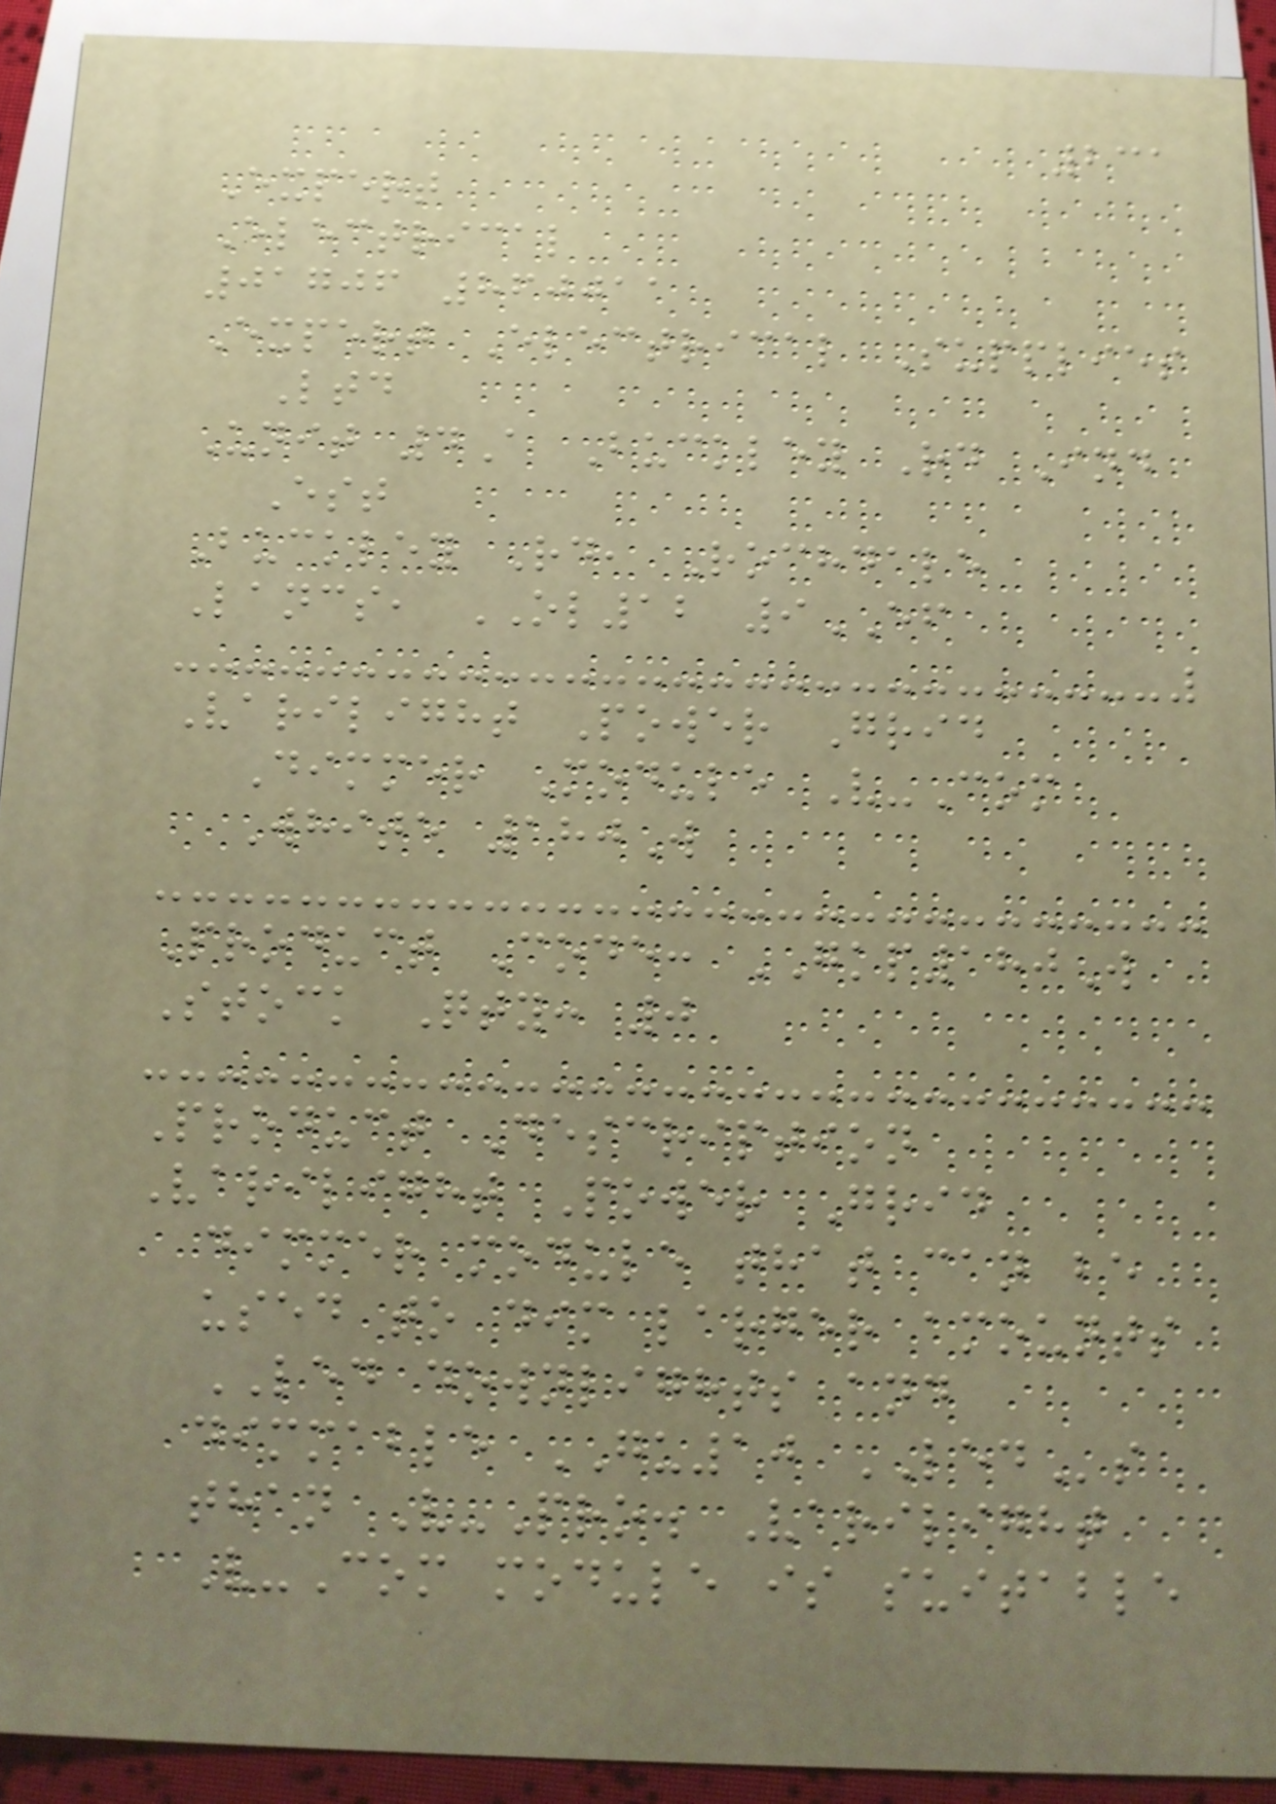231
Expert
Electrical
01706 860011
Expert Electrical Supplies
Ltd
Unit 4A Buckley Rd Ind
Est
Buckley Rd, Rochdale
Lancs, OL12 9EF
Varilight Power Grid
Dimmer Module V-Com
White 180W
Product Code: GKP180W
Stock Qty: 0
Product Description
Varilight Power Grid
dimmer module that can be
used to dim larger amounts
LED downlights and
dimmable GU10 LEDs
than V-Pro. Varilight
V-Com module is suitable
